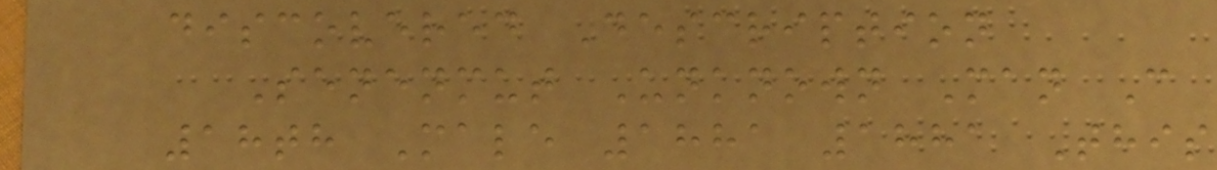discovered Description
Senenmut Unknown Man C
18th Male 1881 1881 This
